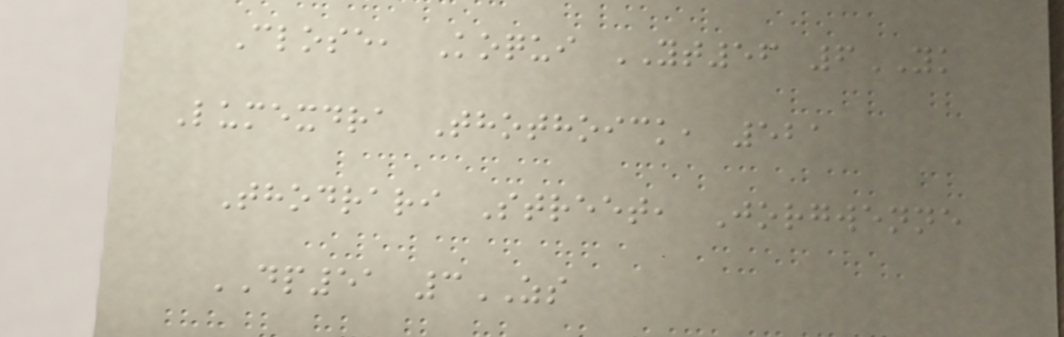Close, Koqui YT56 6YK
Lumexdra Thothoick, 521
Thodrari Street, Jorgwenne
DP51 3ZS
